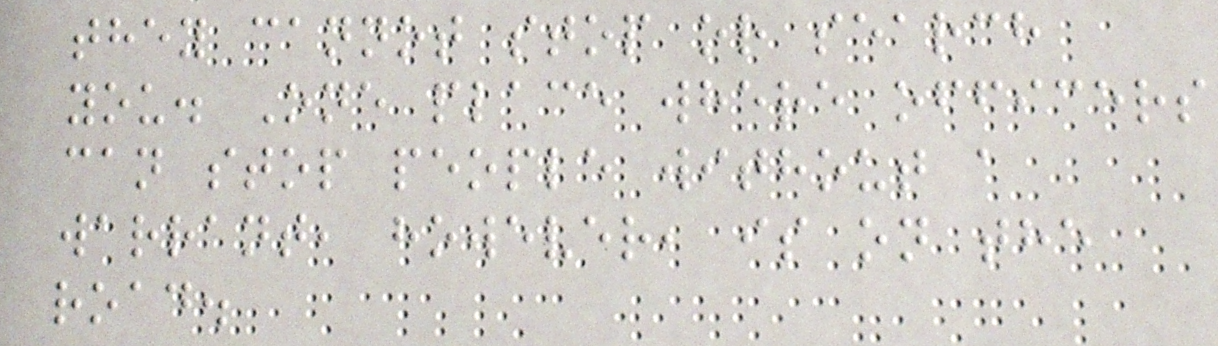they cannot stop or search
you. One place where officers
can stop people without a
warrant, however, is on the
road.
